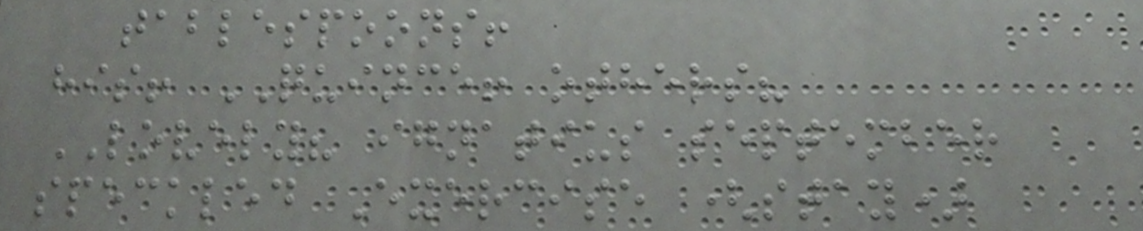tablespoons!
his! QUINCE! others?
LOVELY? ignatius september
speckled Exercise (stay)
